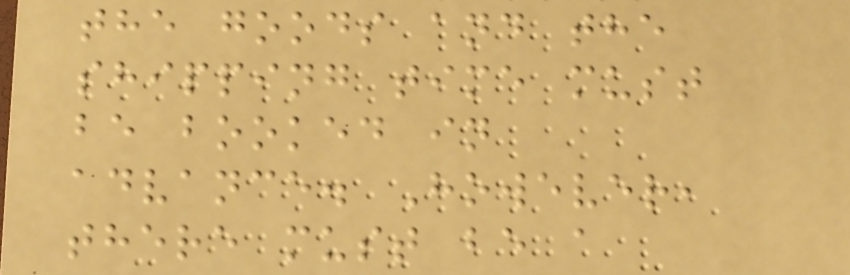the goods and the
shipping time must
be booked in
advance. However,
there must be a
